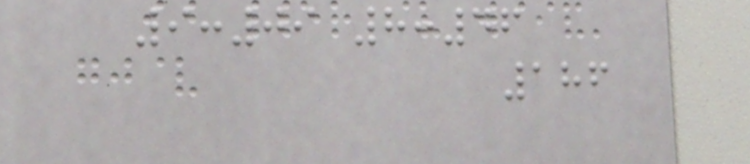9:09 8:46
186
